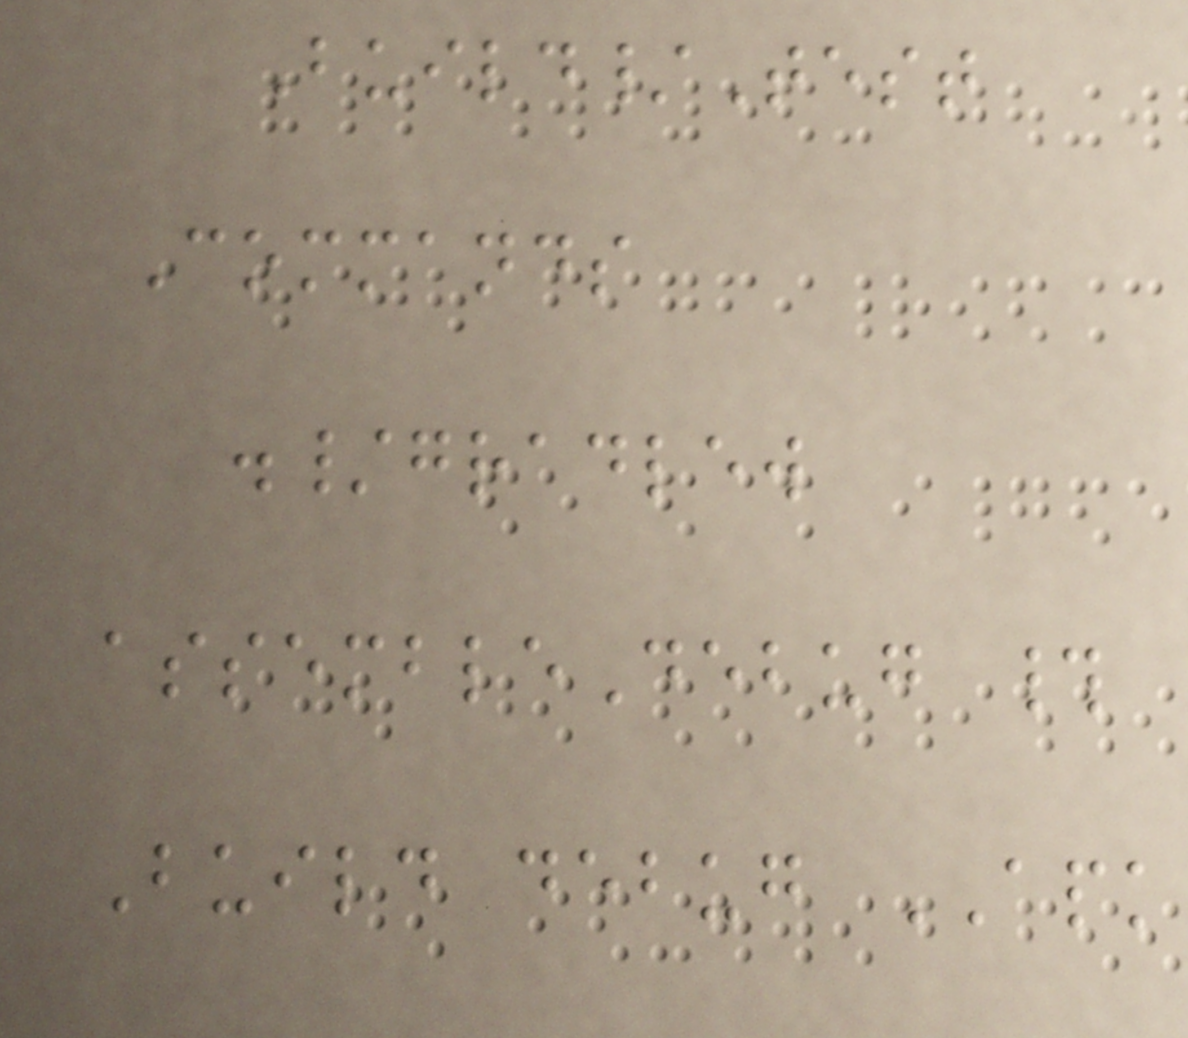Build/Test
Commands
./gradlew
assembleDebug #
Build debug APK
